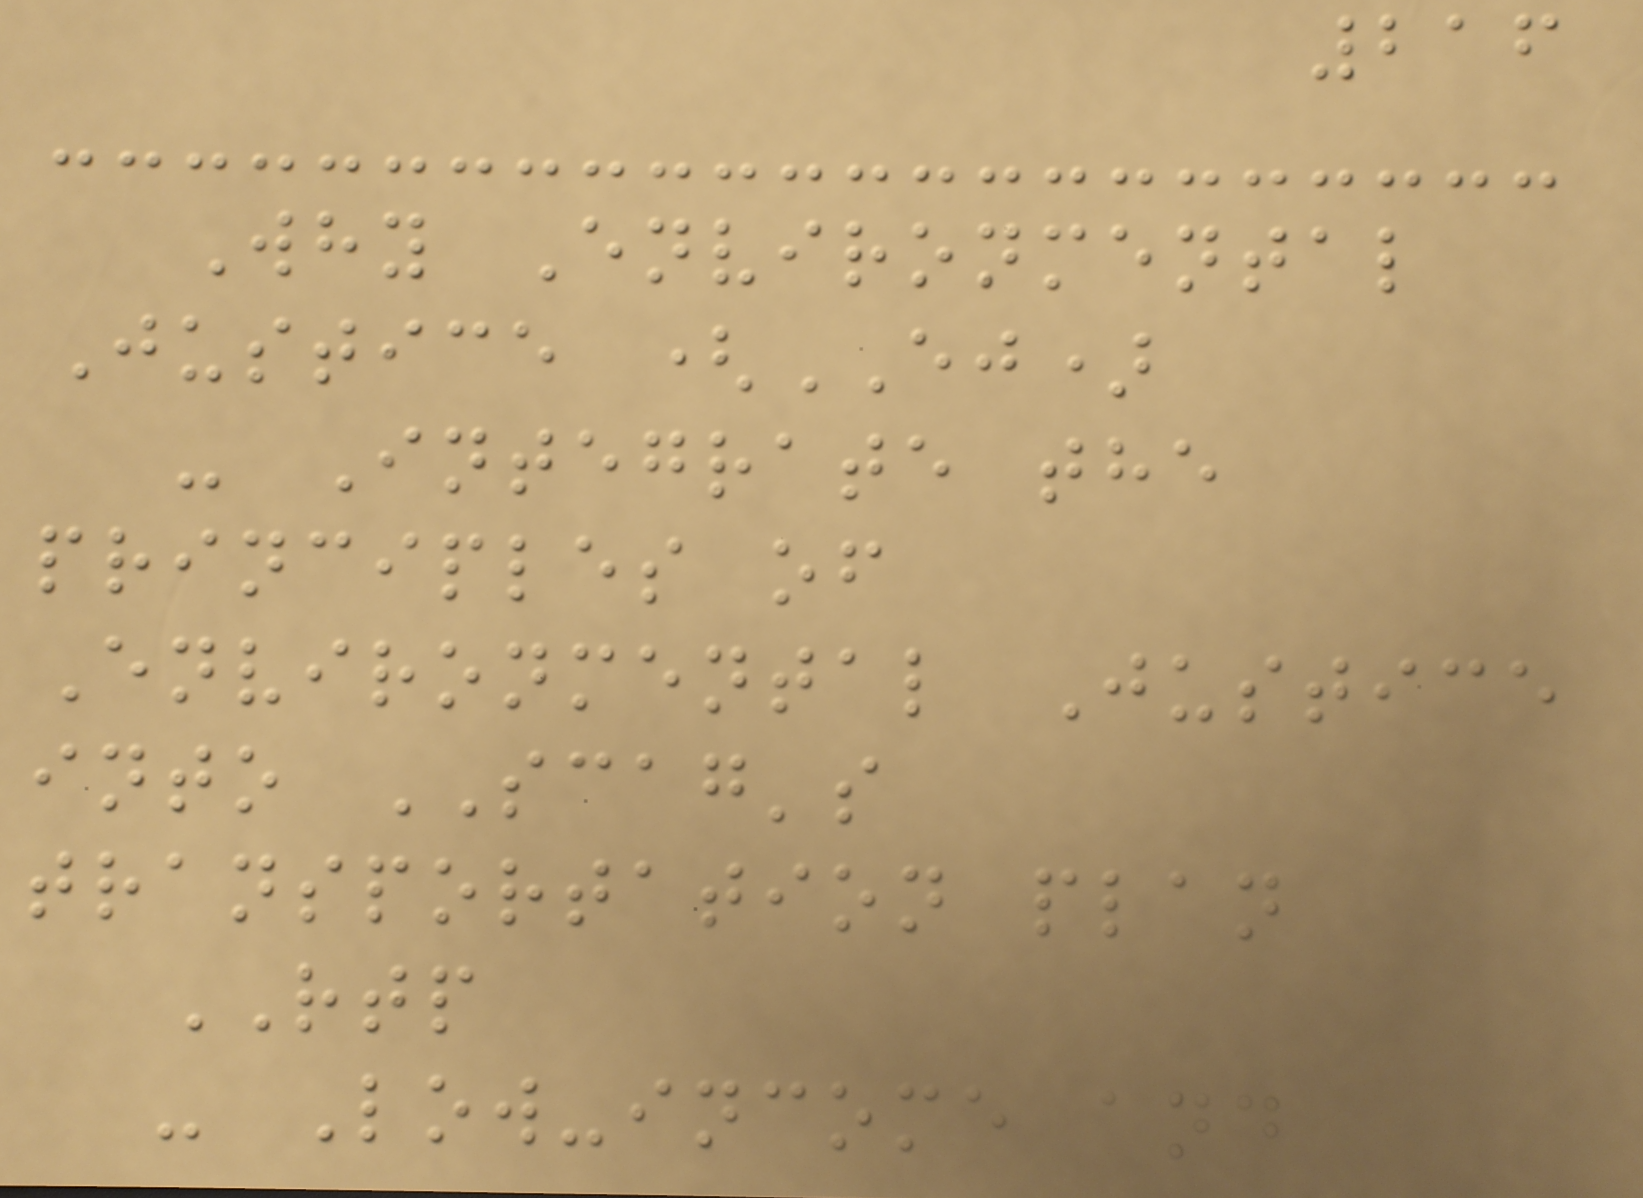216
Why Environmental
Justice (EJ)
- Integrate the
principles of
Environmental Justice
into SCAG's
transportation plan
RTP
- Low-income and
